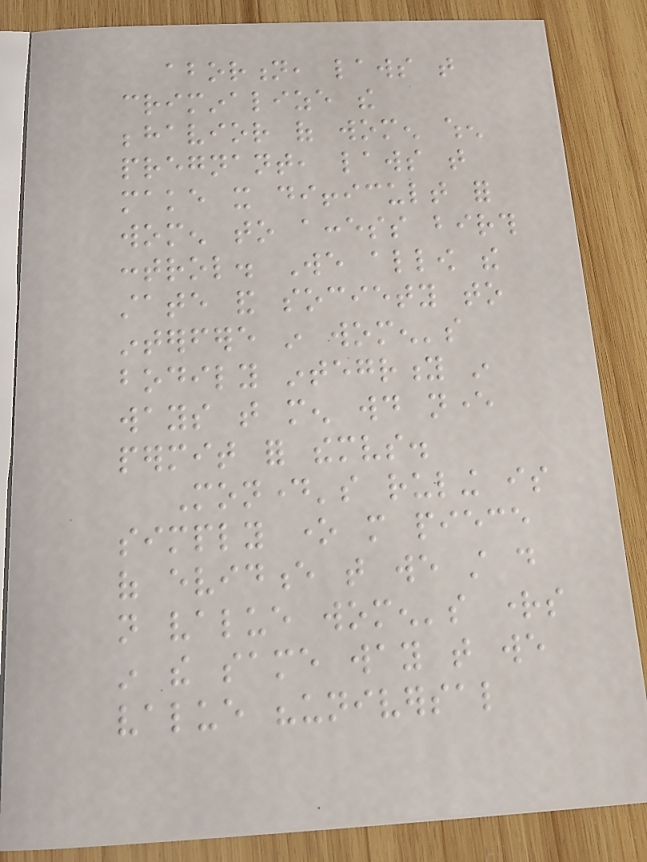abortion, laws that
criminalize the
behavior of women when
pregnant, laws that
make it difficult for
women to access birth
control. We allow the
state and society to
interfere in women's
bodily integrity in
ways that men would never
permit for themselves.
Monday's ruling is
simply one more piece
of evidence that we still do
not value women's rights
in the same way that we
value "universal
